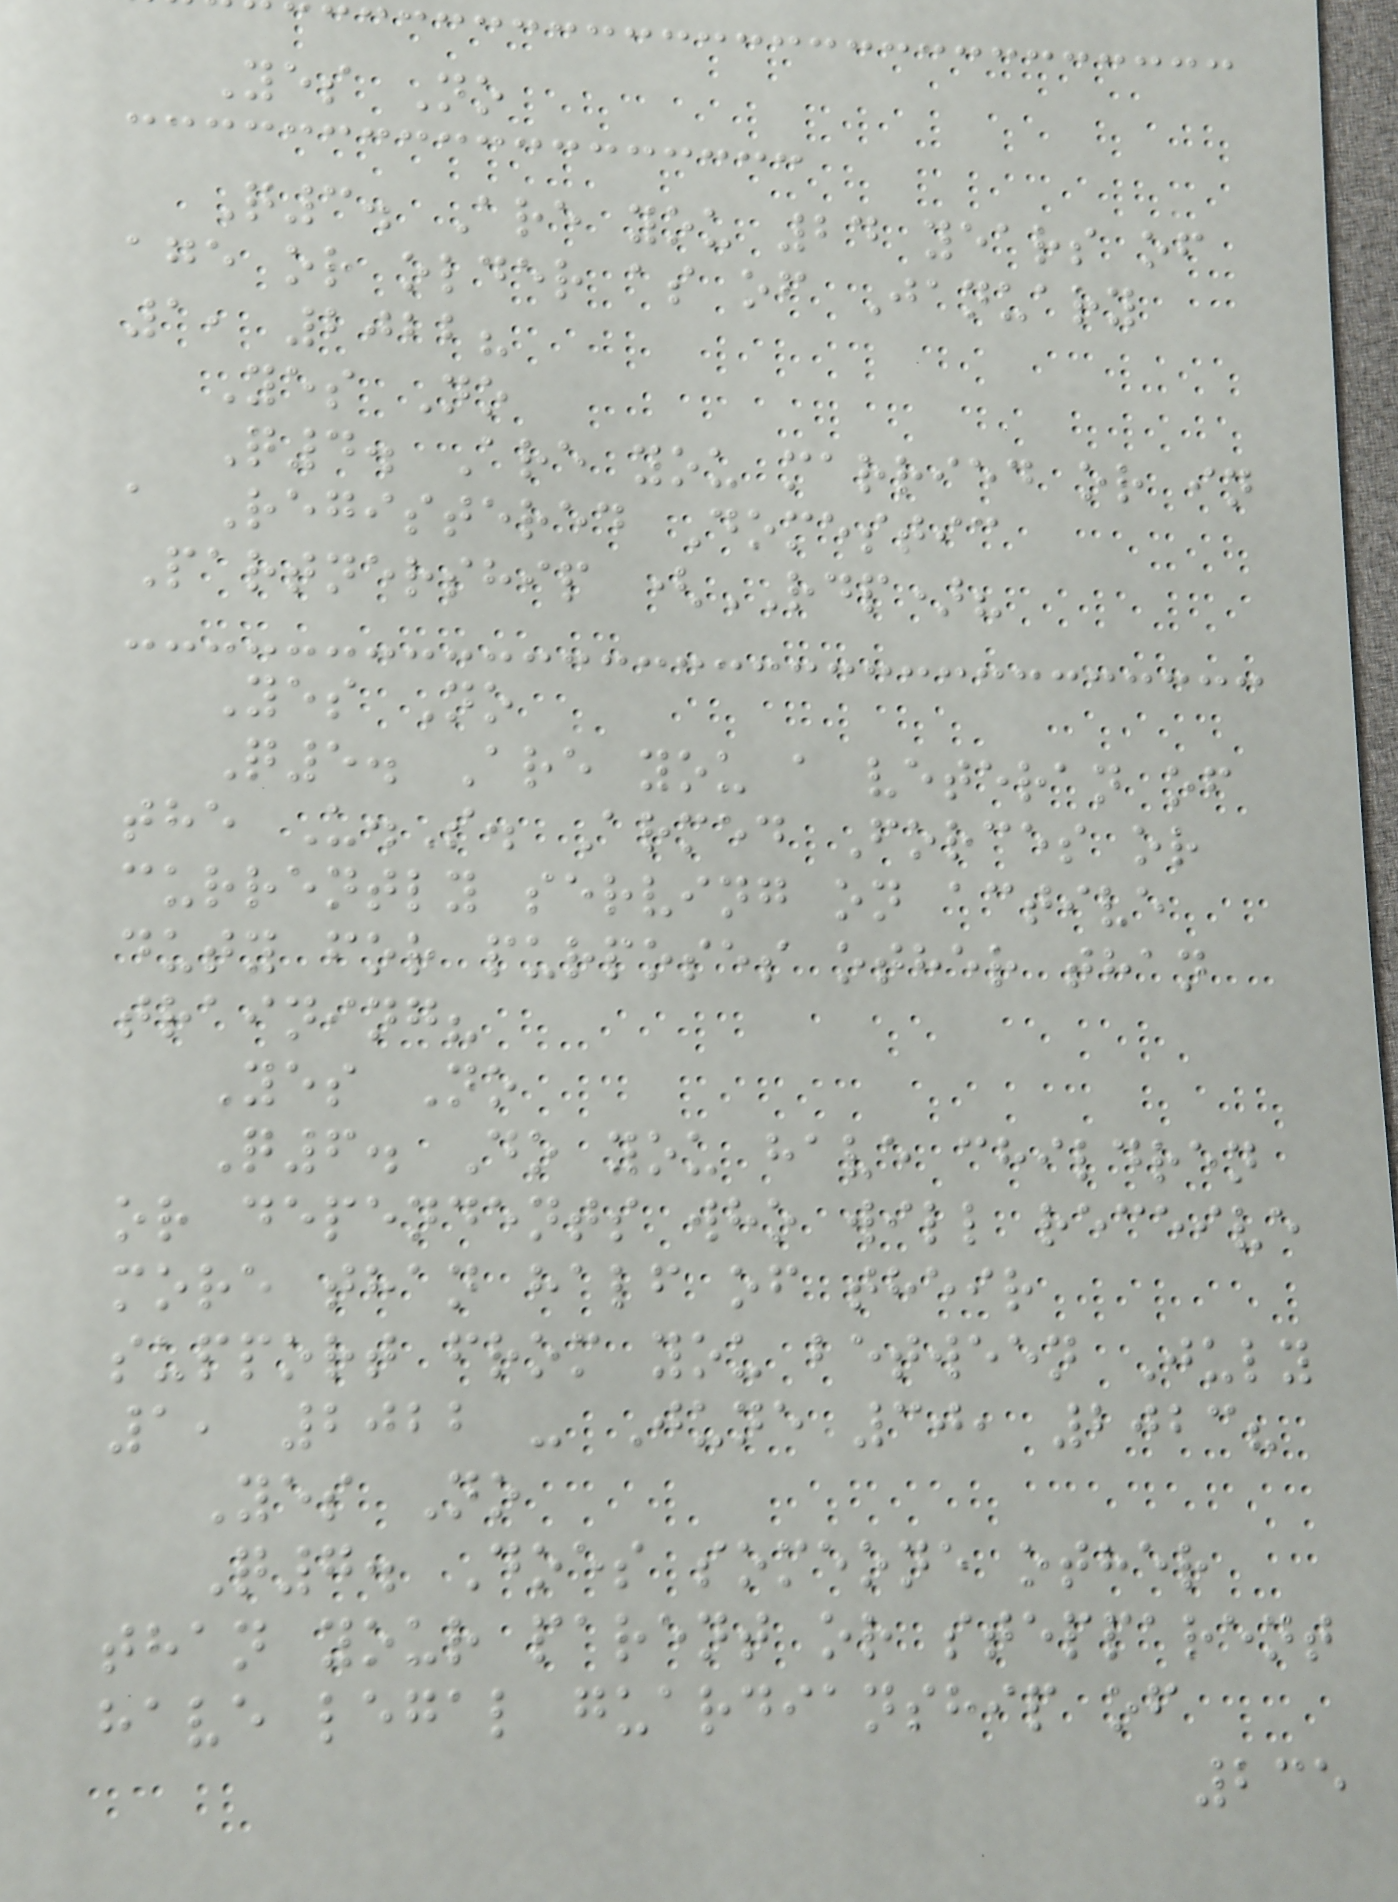Yes No
Q3. Are you 24 years of
age or older as of January
1, 2022?
Yes No
Q4. Are you married or in
a Registered Domestic
Partnership (RDP)?
Yes No
Q5. Are you a veteran of
the U.S. Armed Forces or
currently serving on active
duty for purposes other than
training?
Yes No
Q6. Do you have children
or dependents who will receive
more than half of their
support from you between July
1, 2022 - June 30, 2023?
Yes No
Q7. Does someone other
than your parent or stepparent
have legal guardianship of
235
